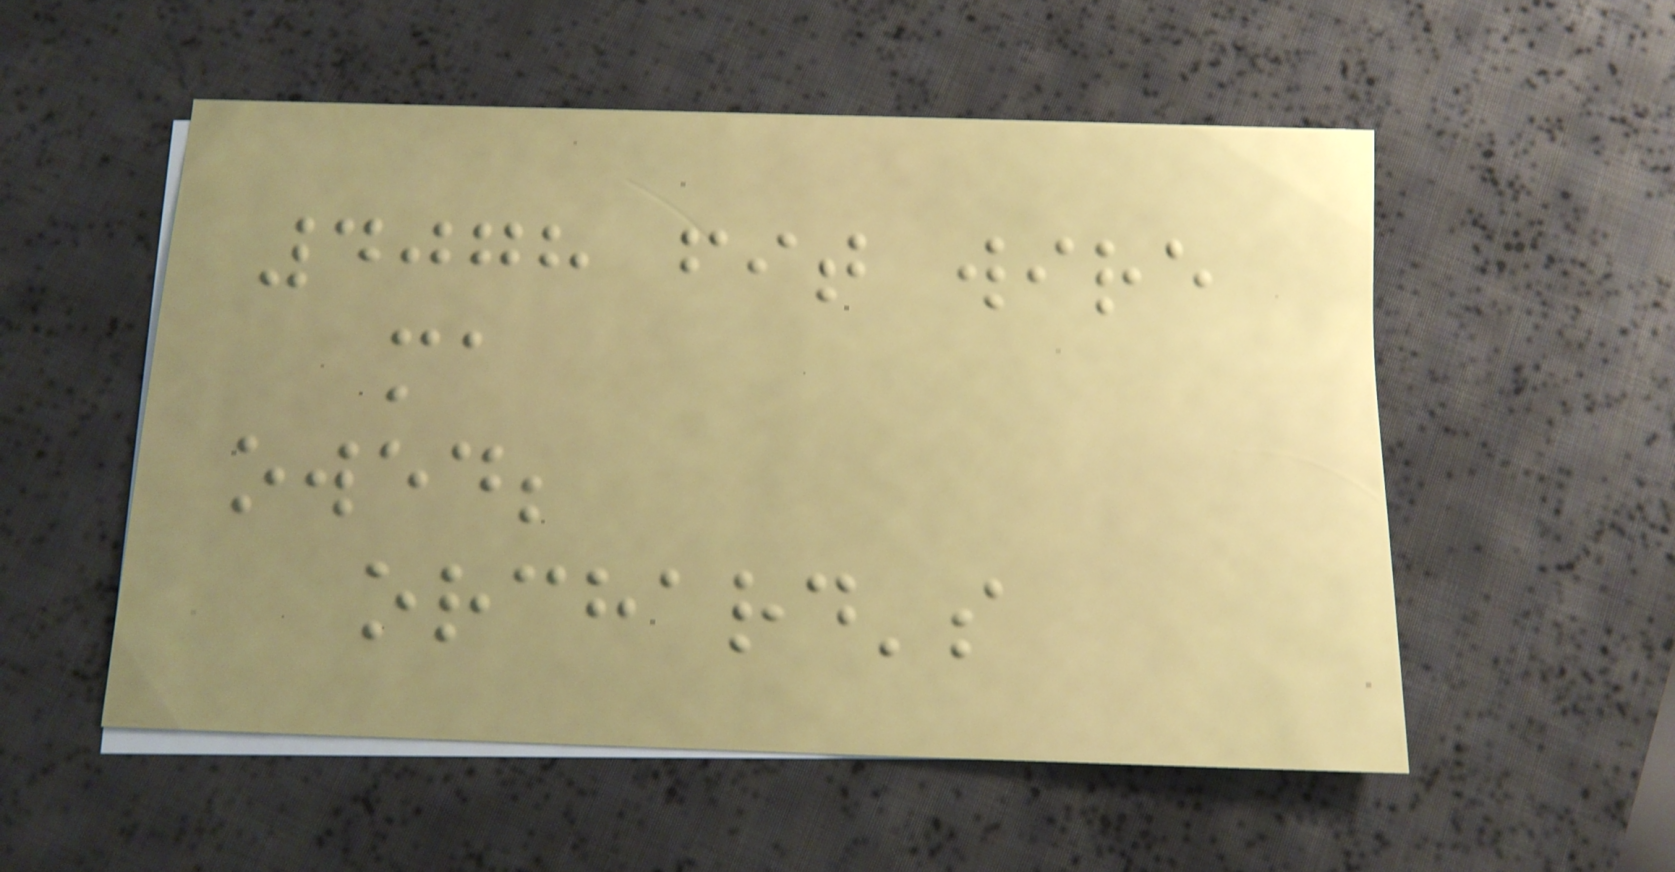4078 fit wire
ma
owed;
orchard's
